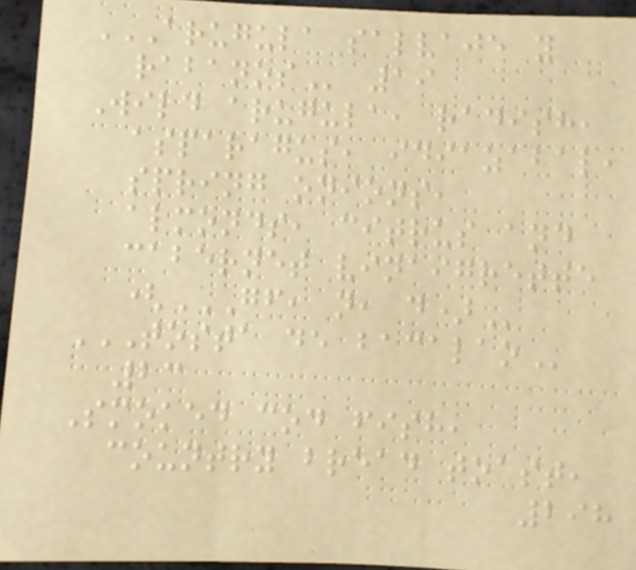ARUGULA SALVAJE Y
RABANOS 19
Wild arugula, radish,
asparagus, idiazabal,
spring onions,
almonds, citrus and
cabernet vinaigrette
(GF, N, D)
TOSTA DE BACALAO
23
Smoked cod fish,
country bread toast,
298
